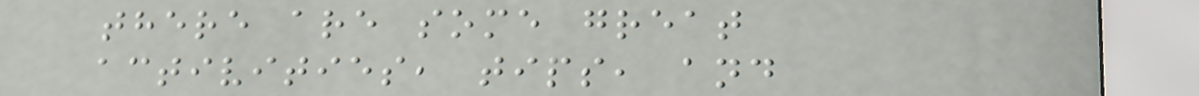there are some great
activities, tips, and
